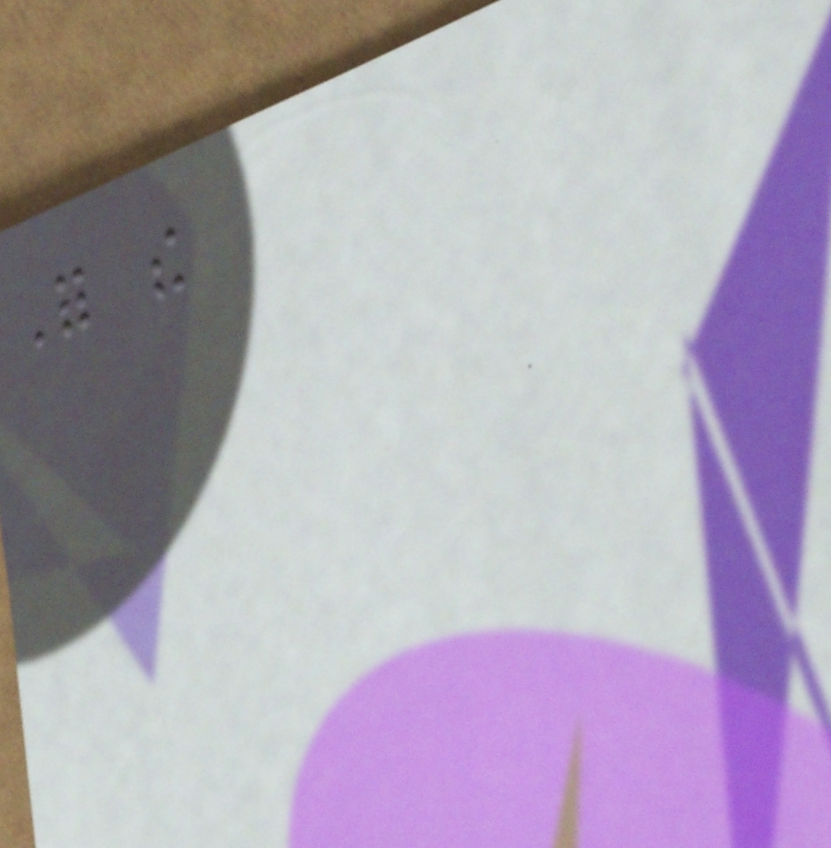For the
